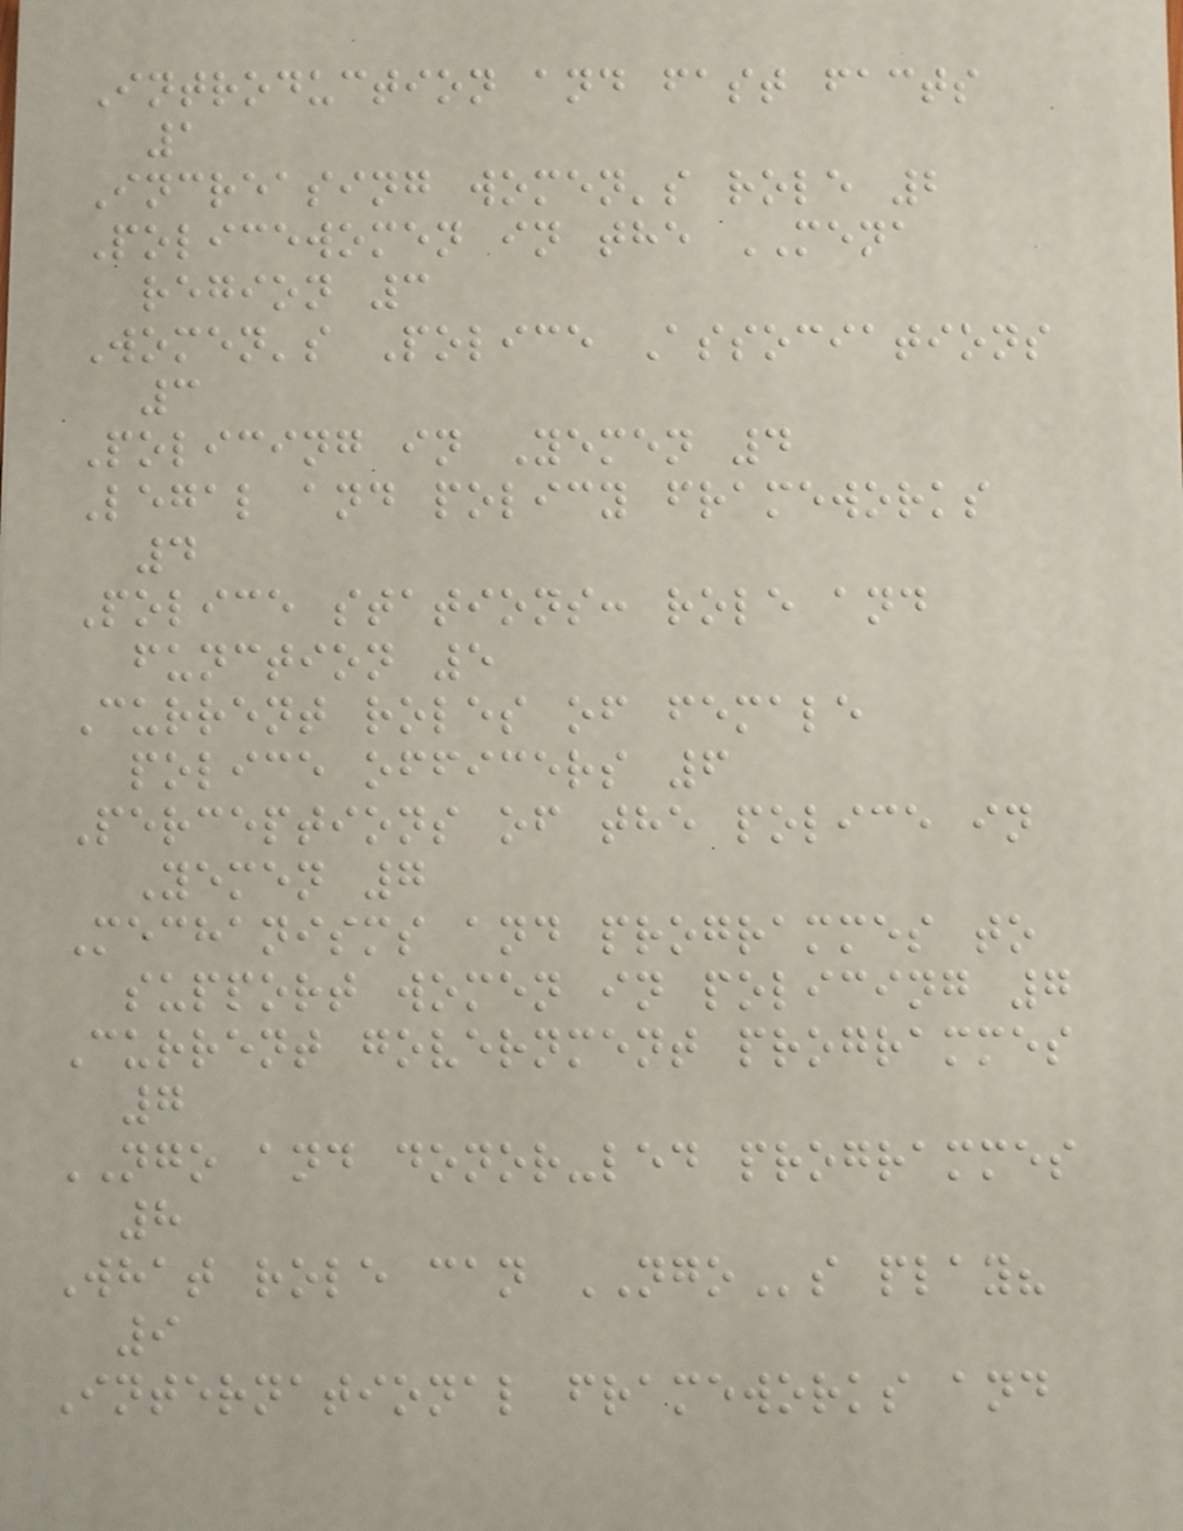Introduction and fast facts
1
Increasing women's role 2
Policewomen in the MENA
region 3
Women's Police Associations
3
Policing in Yemen 4
Legal and policy frameworks
4
Police stations: role and
function 5
Current roles of female
police officers 6
Perceptions of the police in
Yemen 7
Mechanisms and programmes to
support women in policing 7
Current government programmes
7
NGO and donor-led programmes
8
What role can NGOs play?
9
International frameworks and
